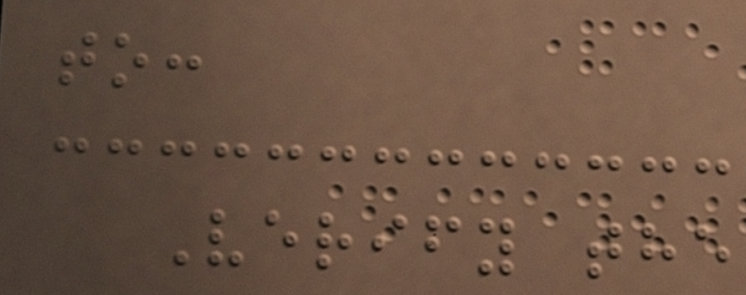to:
Verify the
